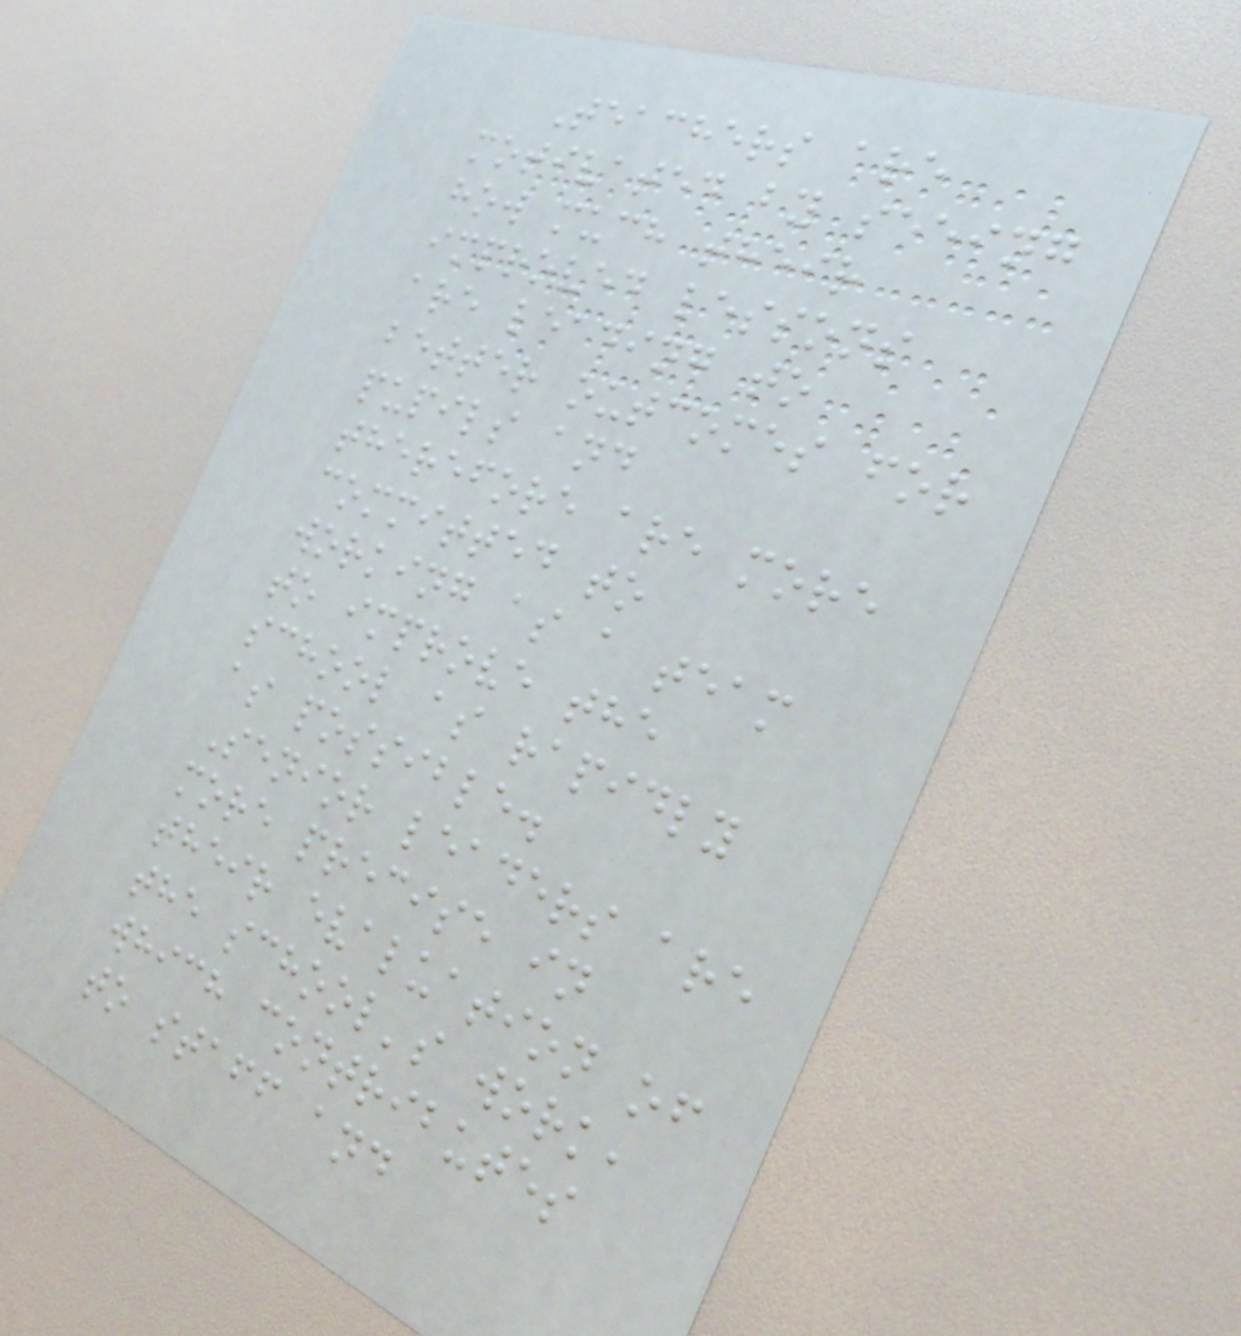Teachers are
motivated by seeing
how much their
improved lessons
are leading to
better outcomes for
pupils and
therefore are more
committed to
working as a team
to improve the
school as rapidly
as possible.
Senior leaders are
more precise in
their evaluation of
the school's work,
which contributes
to staff and
